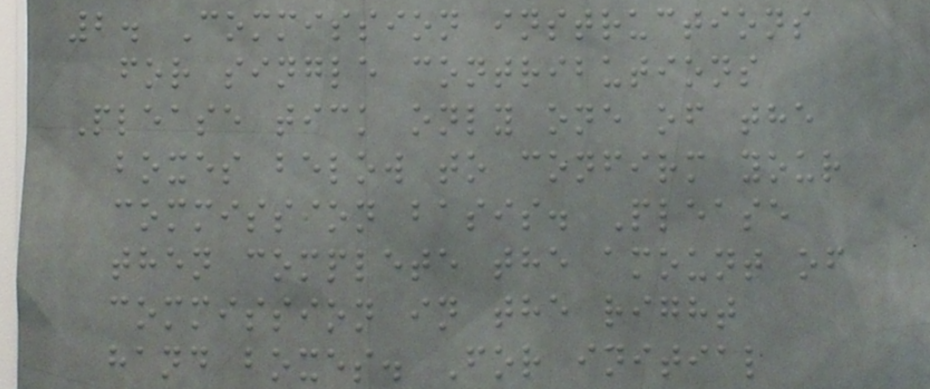2. Commission instructions
for single contributions
Please tick only one of the
boxes below to confirm your
commission basis. Please
then complete the amount of
commission in the right
hand boxes. For initial
